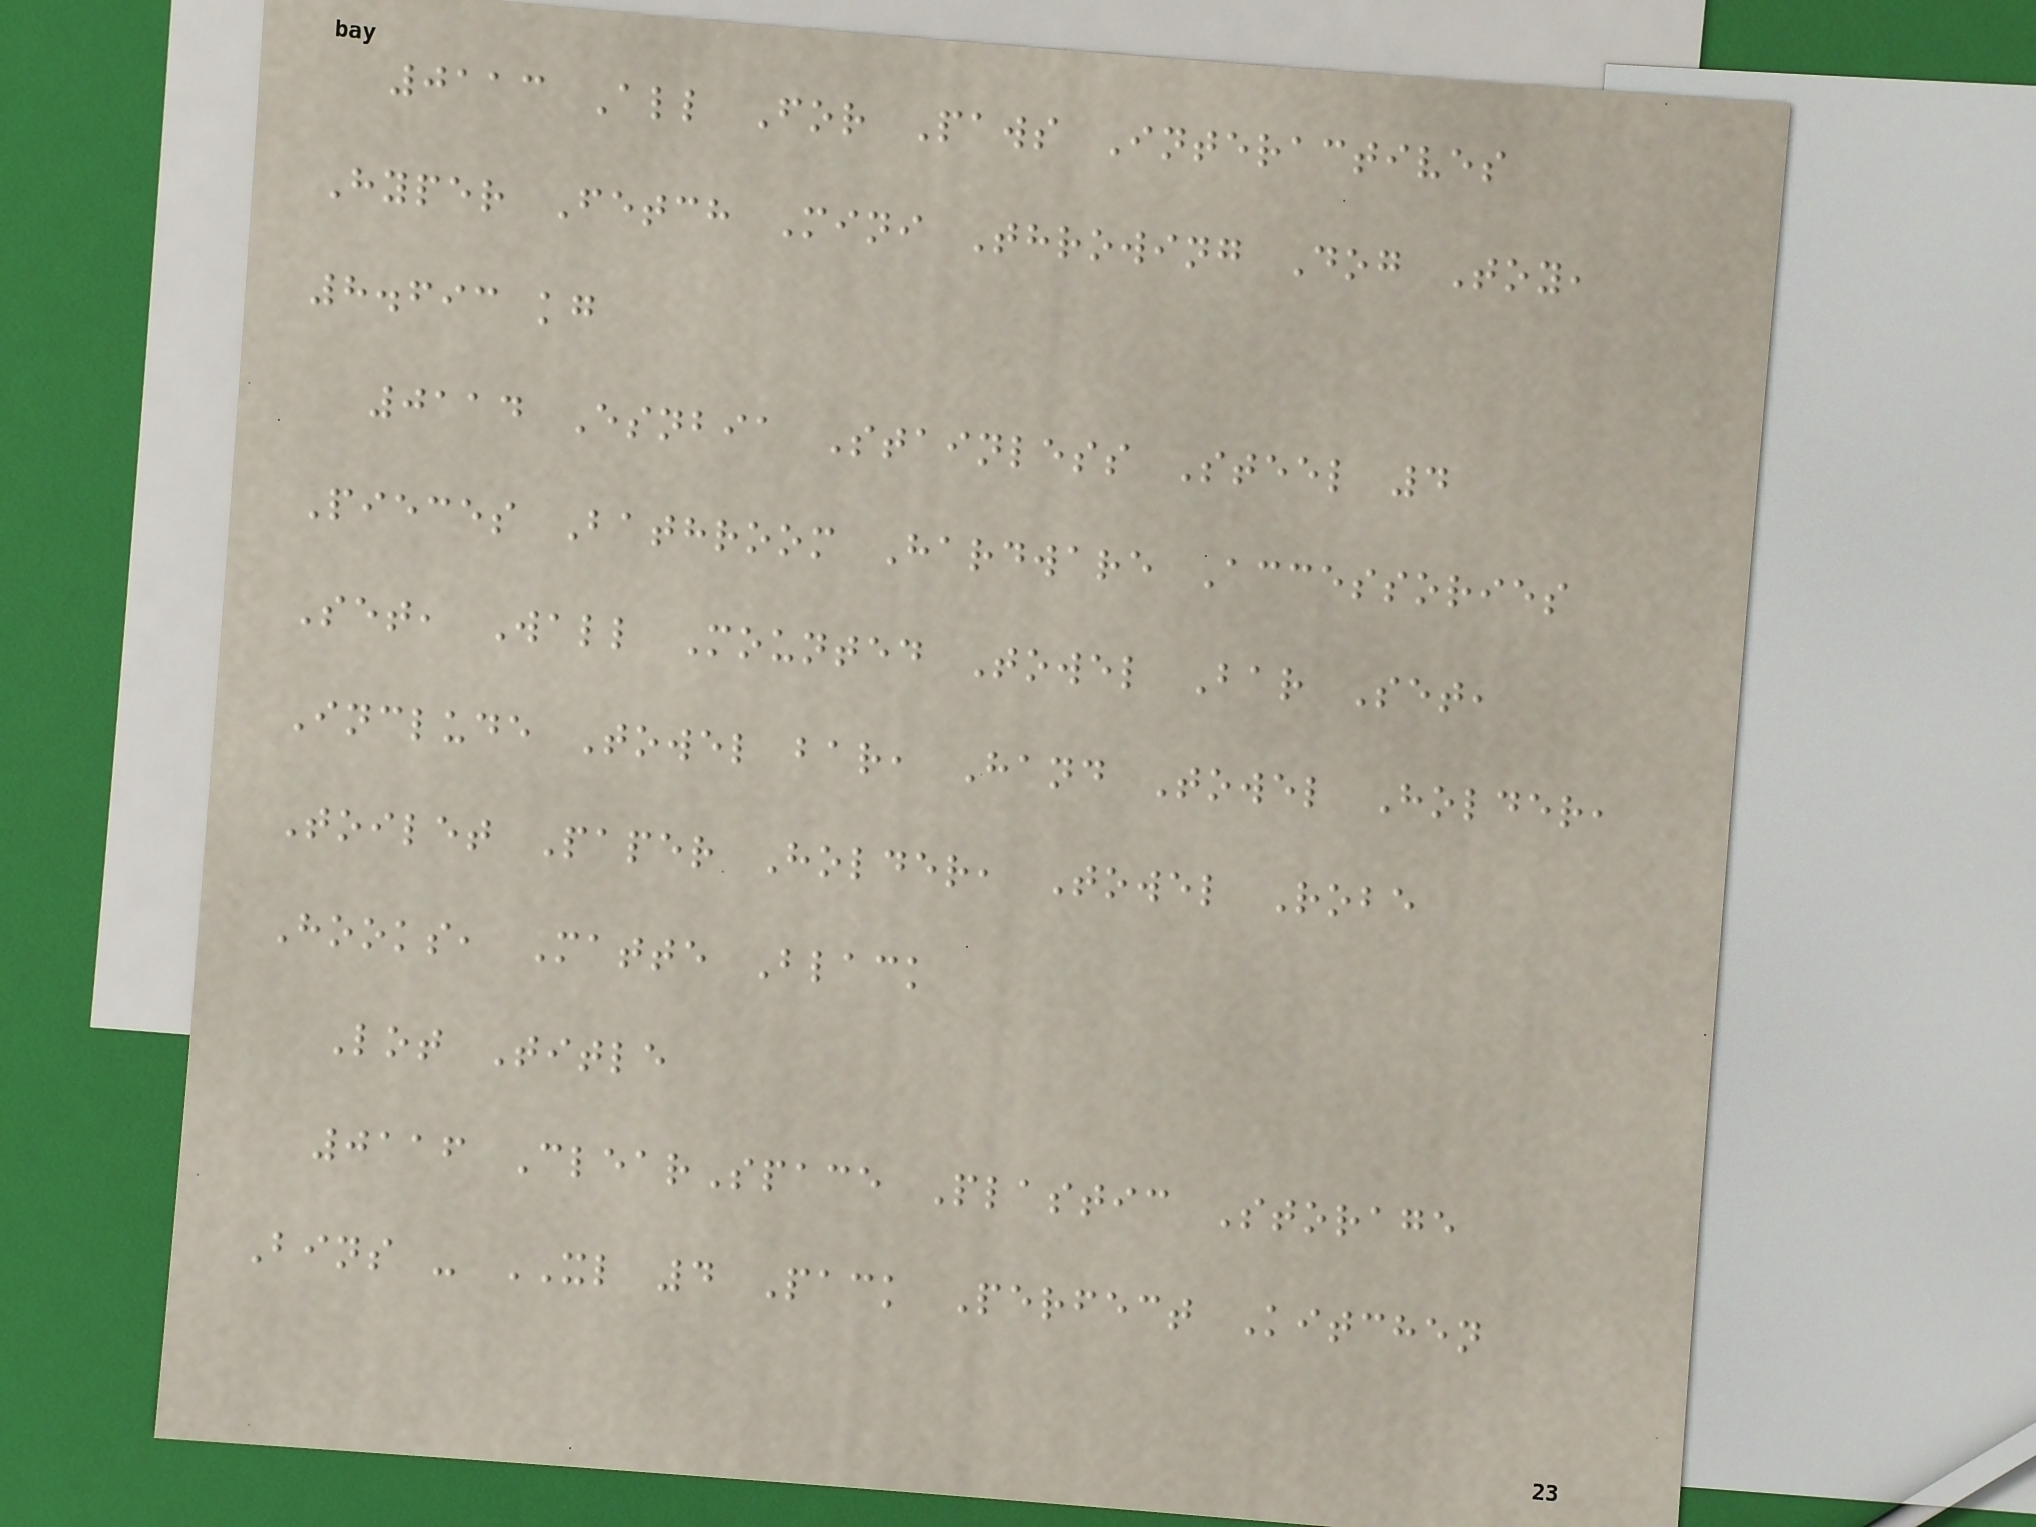0113 All For Paws Interactives
Hyper Fetch Mini Throwing Dog Toy,
8.693 kg
0114 Esnbia Stainless Steel 4
Pieces Bathroom Hardware Accessories
Set, Wall Mounted Towel Bar Set,
Include Towel bar, Hand Towel Holder,
Toilet Paper Holder, Towel Robe
Hooks, Matte Black
Lot Title
0116 ClearSpace Plastic Storage
Bins - XL 4 Pack Perfect Kitchen
